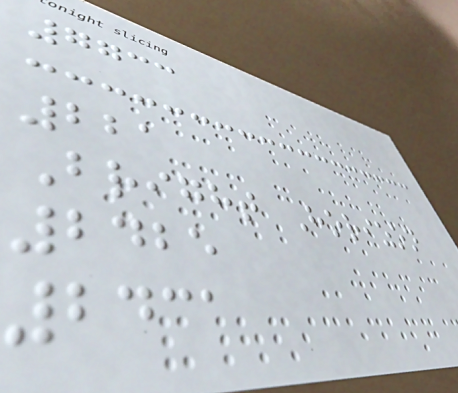7733
221
Bright Horizon
2425
2431
